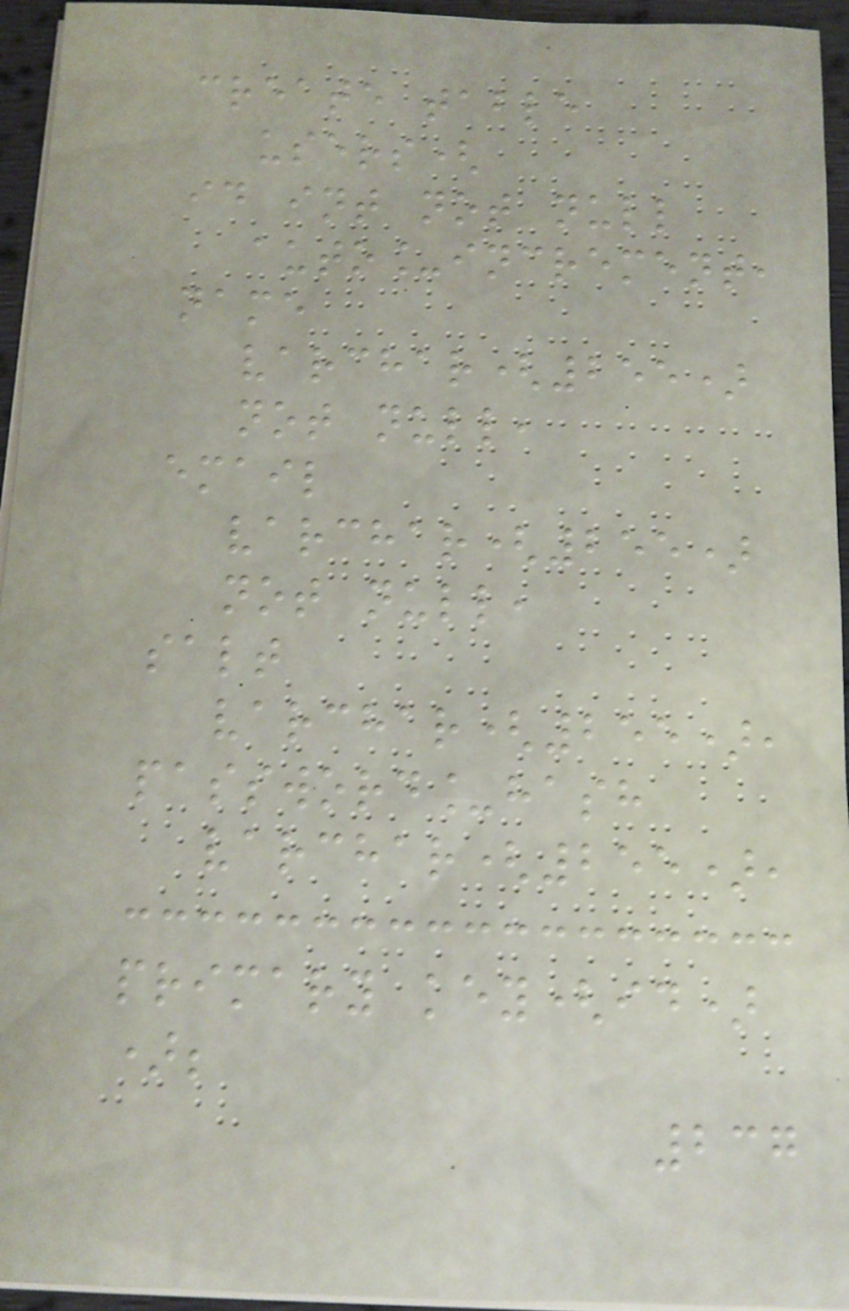create table
users(
id int not null
auto_increment,
name
varchar(255)
not null,
email
varchar(255)
not null,
salt
varchar(255),
password_hash
varchar(255),
primary key(id)
);
237
